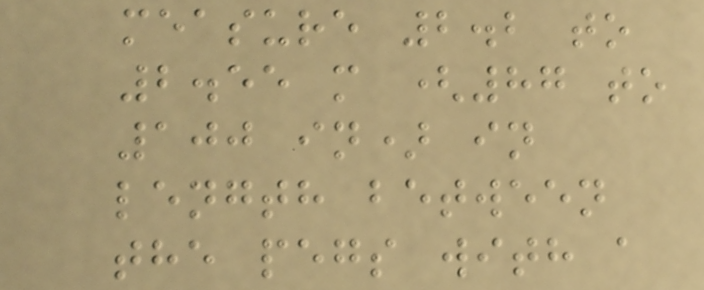measure 2.2 to
2.55 m (87 to
100 in) in
length between
the pegs with a
